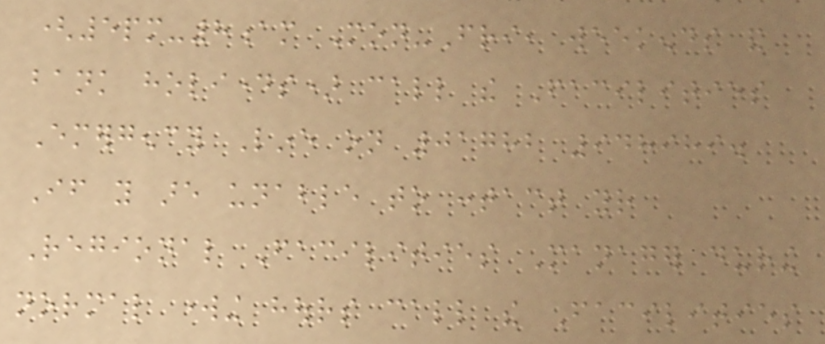(5pm-8am Mon-Fri, weekends and
bank holidays) call the Facilities
Emergency Line on 01782 948989.
If you are unable to contact your
Regional Facilities Manager during
normal working hours call the Facilities
